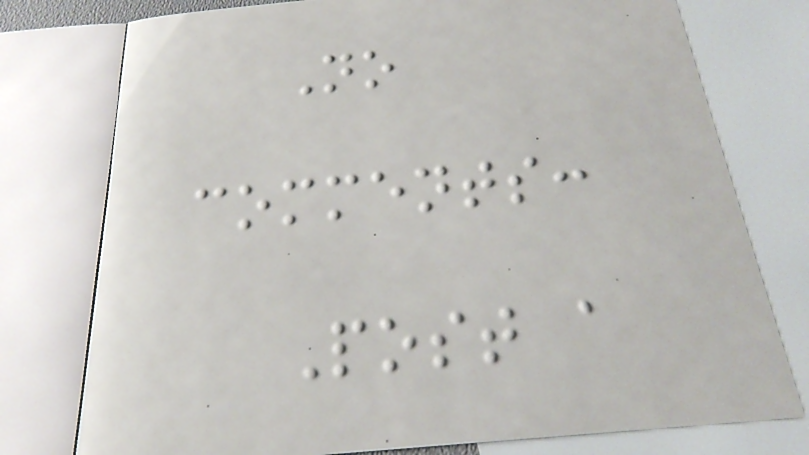No
comments:
Post a
